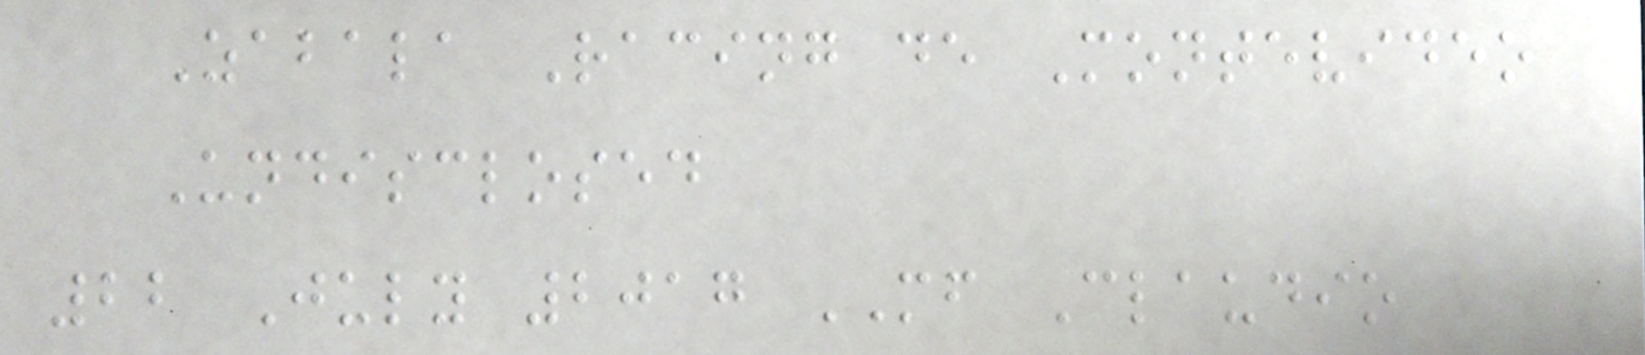Zabala Racing de Montevideo
Undisclosed
22 July 2017 MF Claudio
